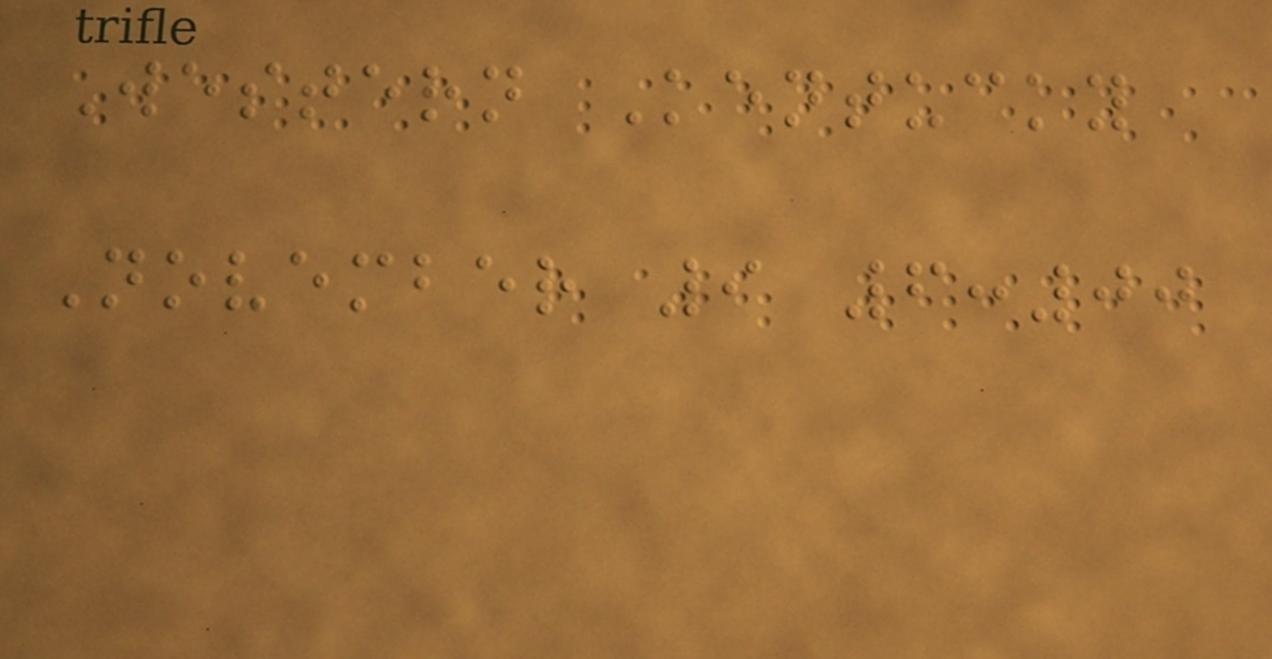Western Kentucky
November 9 6:00
